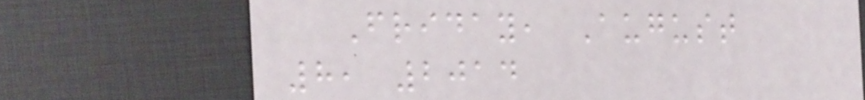Friday, August
8, 2014
